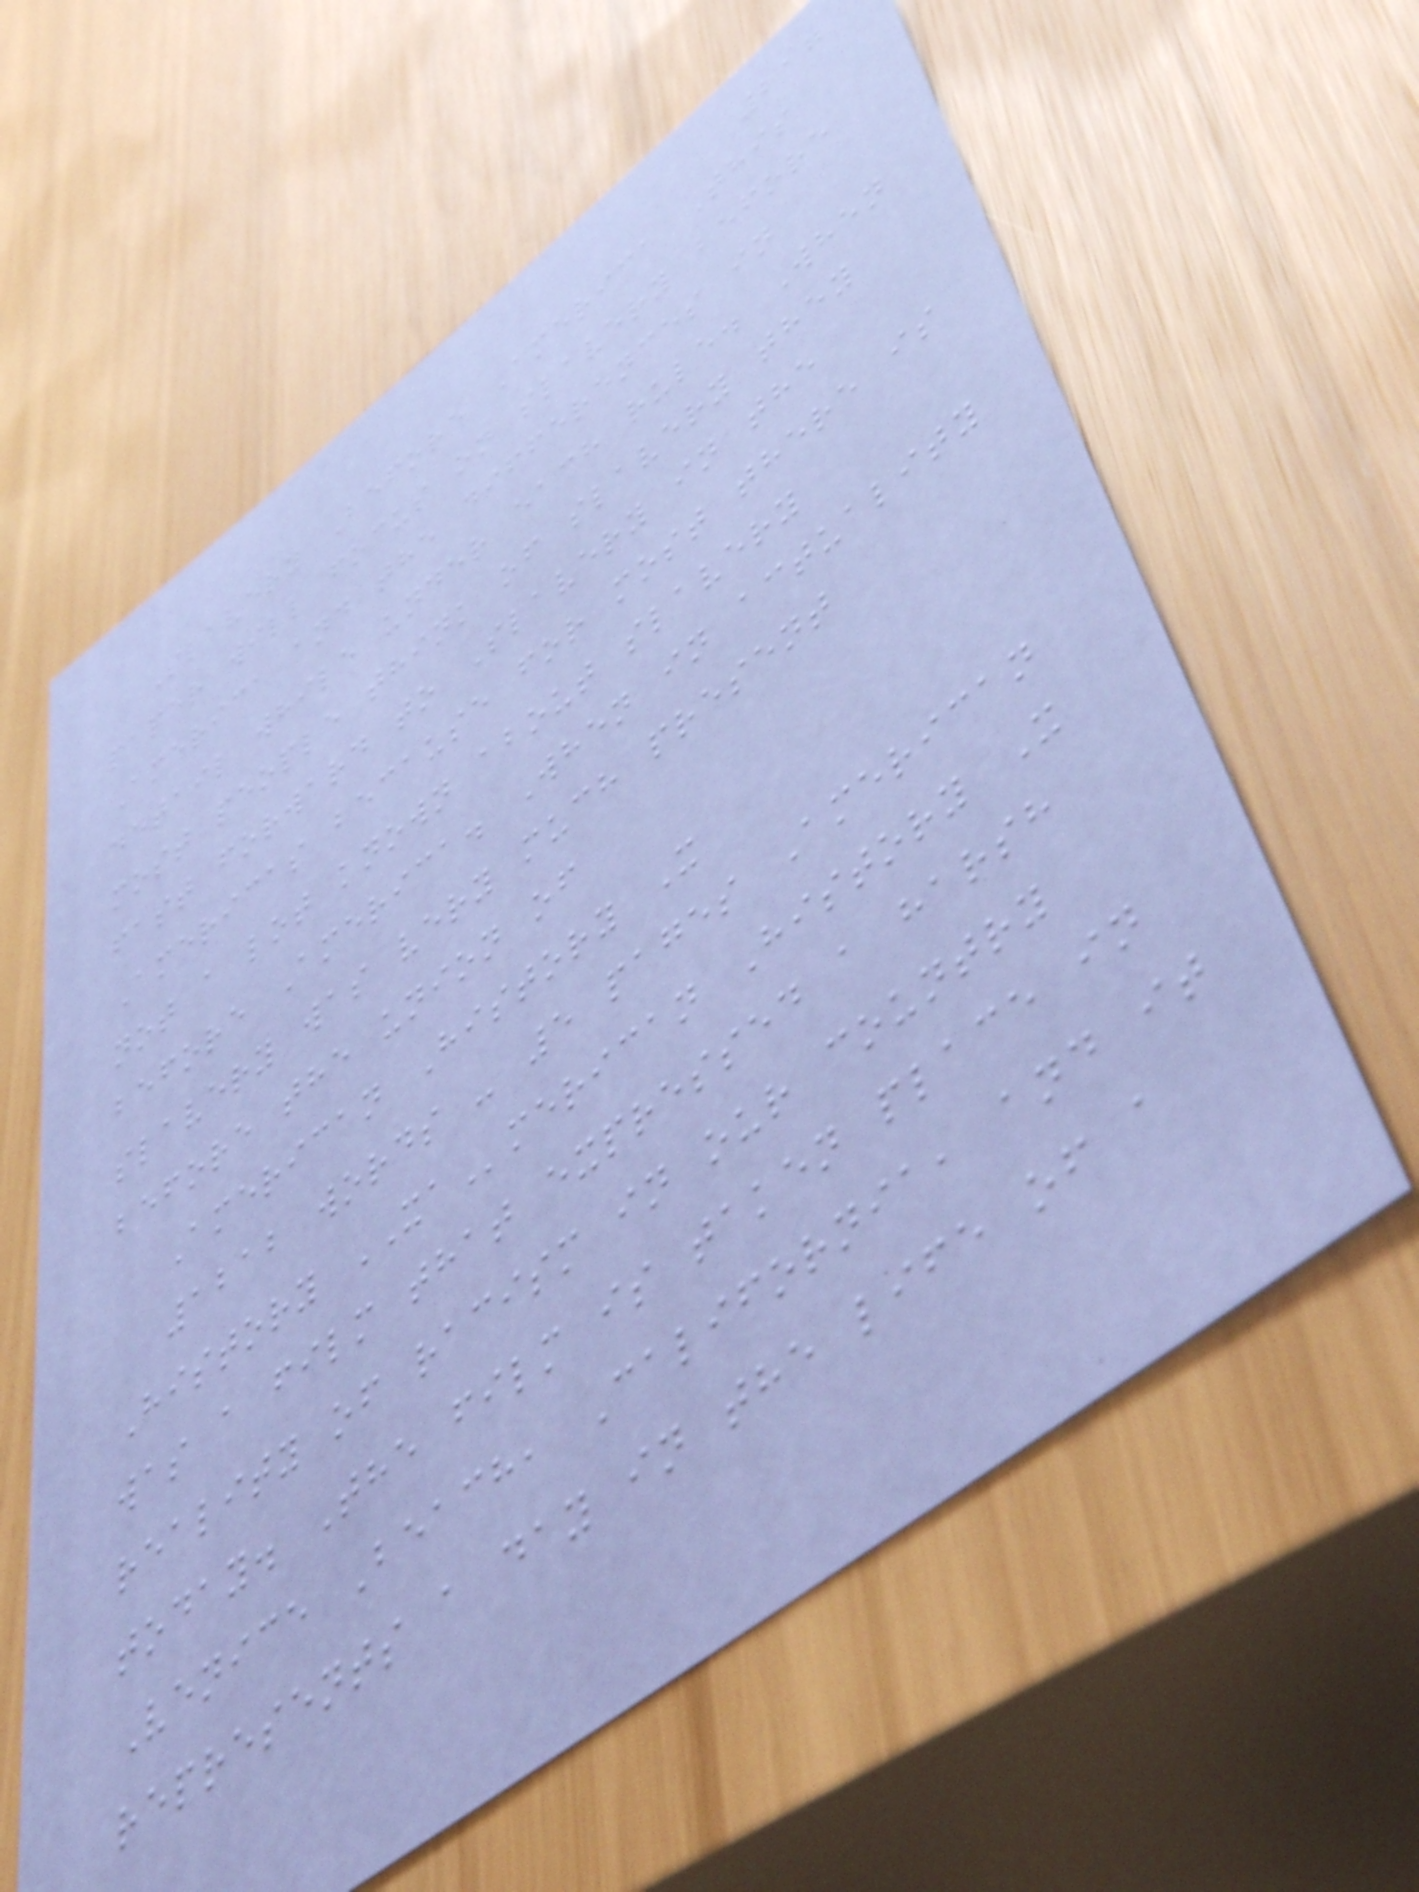217
Slavery Before America This
paper will focus on slavery before
America and the differences in
detail while under each rule. When
most people think of slavery they
fast forward to Slavery in the
Americas because for most there is
not a lot known about slavery
before America. When in actuality
slavery was very much present
before the union of
American History X
1212 words - 5 pages American
History XAmerican History X
was a film that expressed a harsh
reality of racism in our country
today. The film is taken place in
Venice Beach, California, and it
represents a day in the life of a
